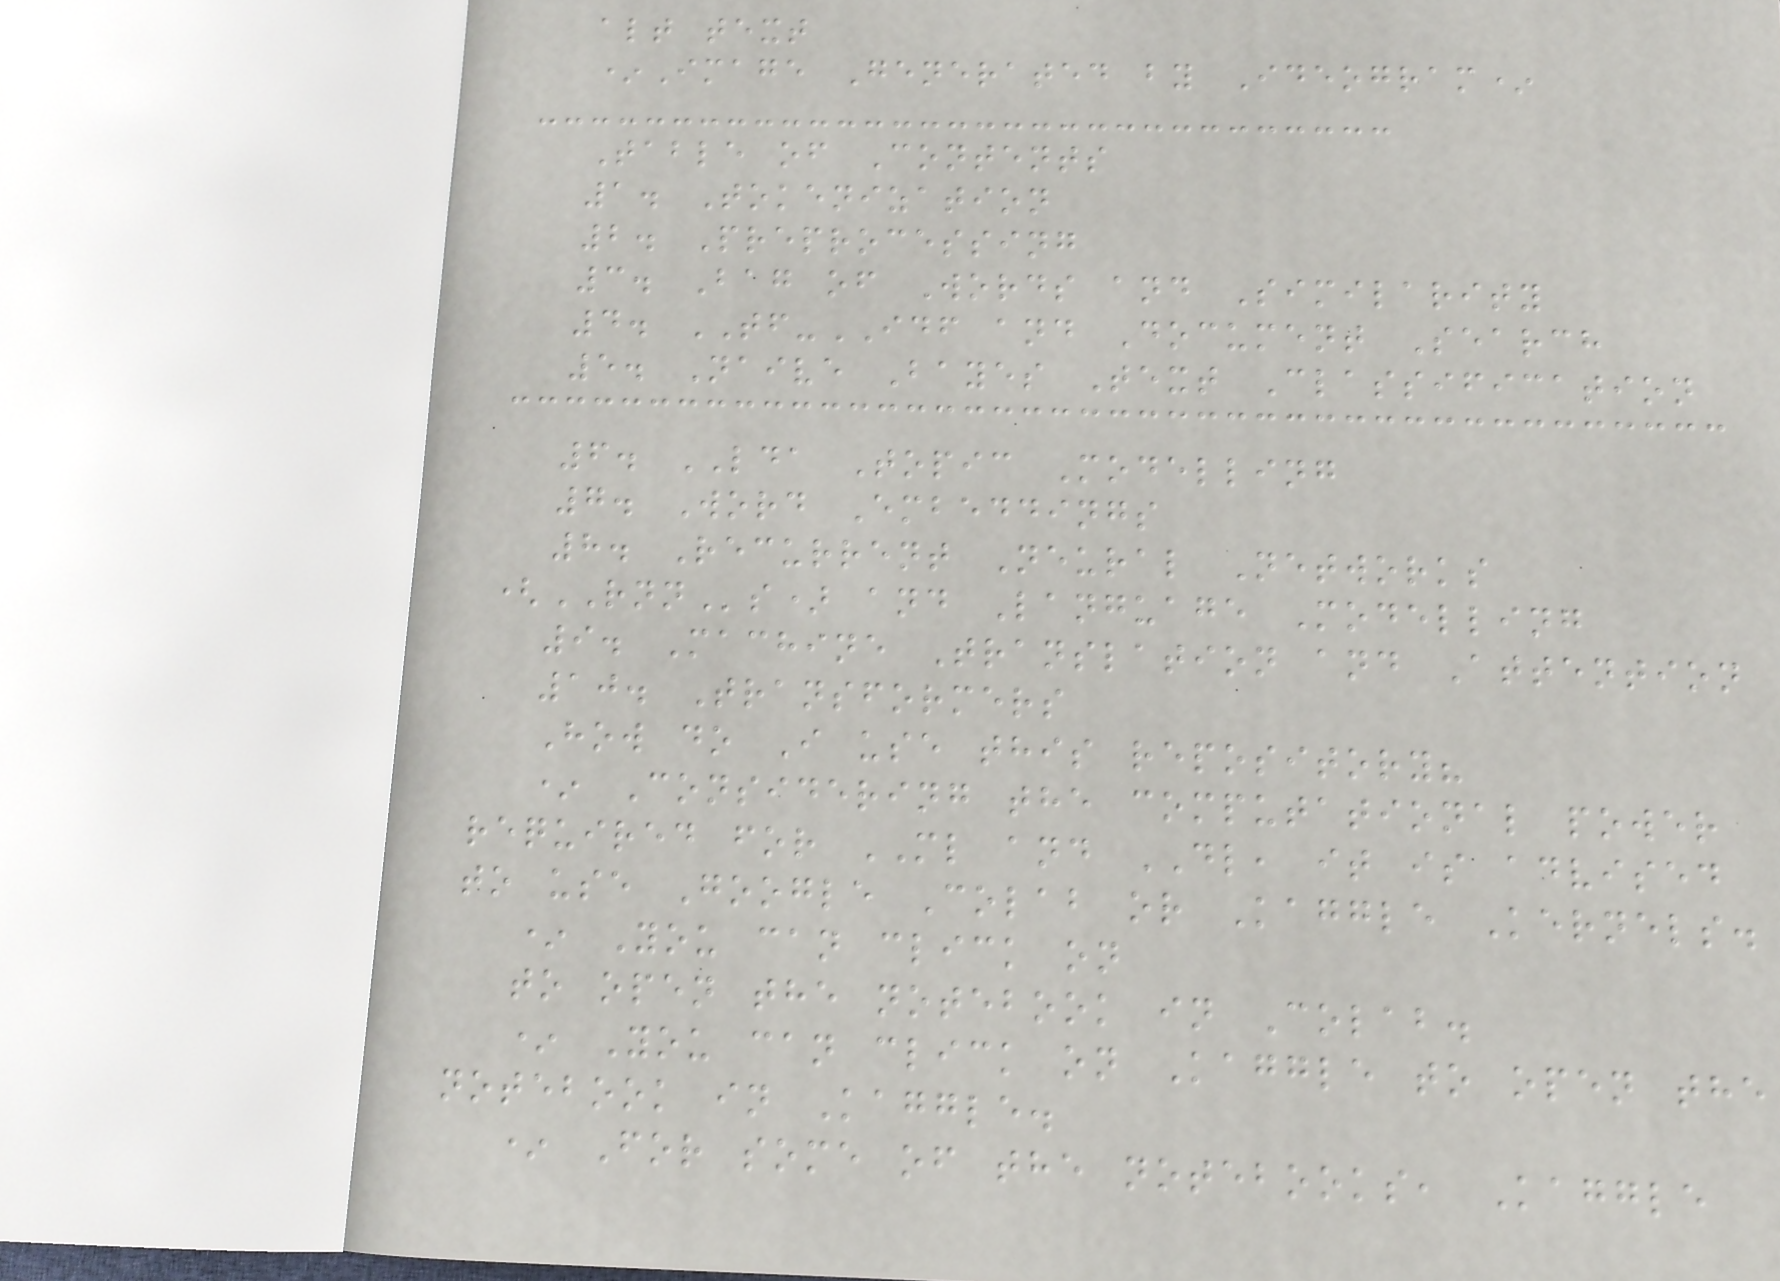alt text
*Image Generated by Ideogram*
Table of Contents
1. Tokenization
2. Preprocessing
3. Bag of Words and Similarity
4. TF-IDF and Document Search
5. Naive Bayes Text Classification
6. LDA Topic Modelling
7. Word Embeddings
8. Recurrent Neural Networks
(RNNs) and Language Modelling
9. Machine Translation and Attention
10. Transformers
How do I use this repository?
* Considering the computational power
required for ML and DL, it is advised
to use Google Colab or Kaggle Kernels.
* You can click on
to open the notebook in Colab.
* You can click on Kaggle to open the
notebook in Kaggle.
* For some of the notebooks, Kaggle
